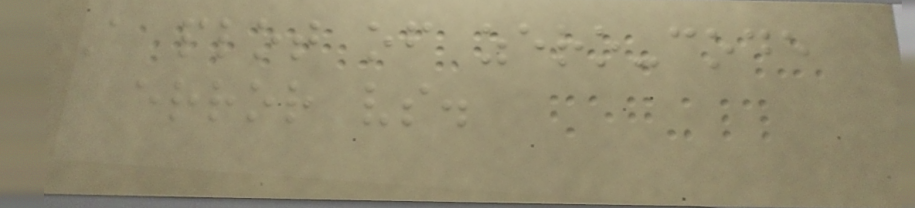A plot of zero-code
error vs.
